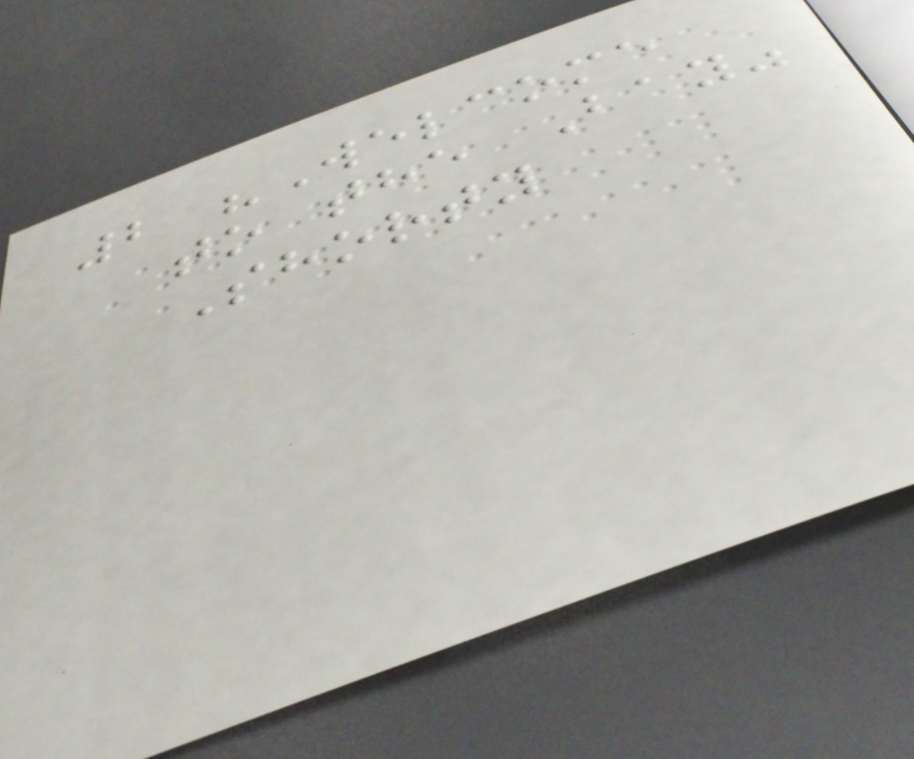2 "Welcome
to the Bay"
Shorty
